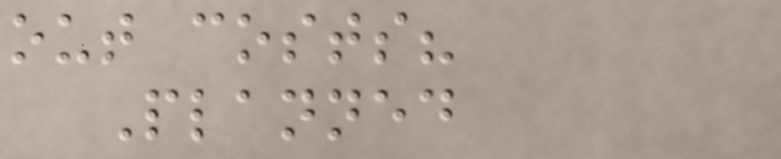out costs?
Planned
